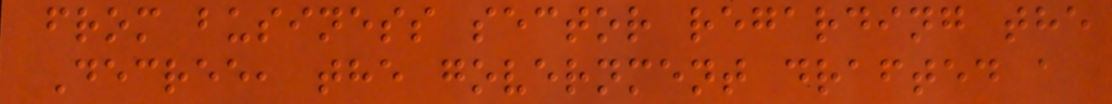from business sector regarding the
Decree, the government drafted a
